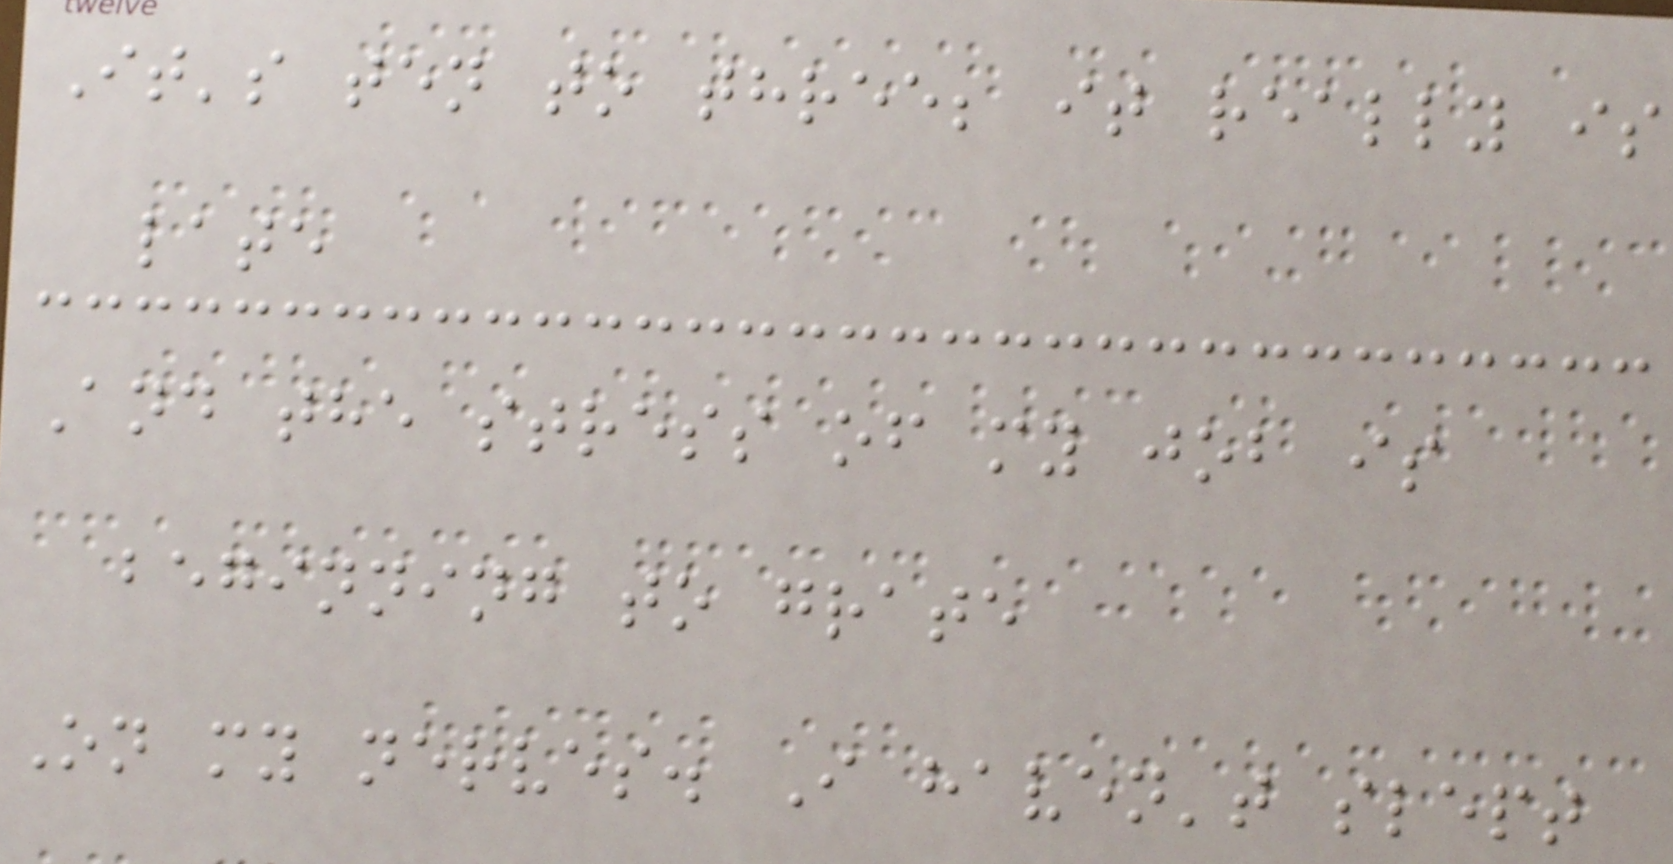It's ten to three; it really is
late
And the stress of my job is
beginning to grate
On my nerves. I haven't slept
